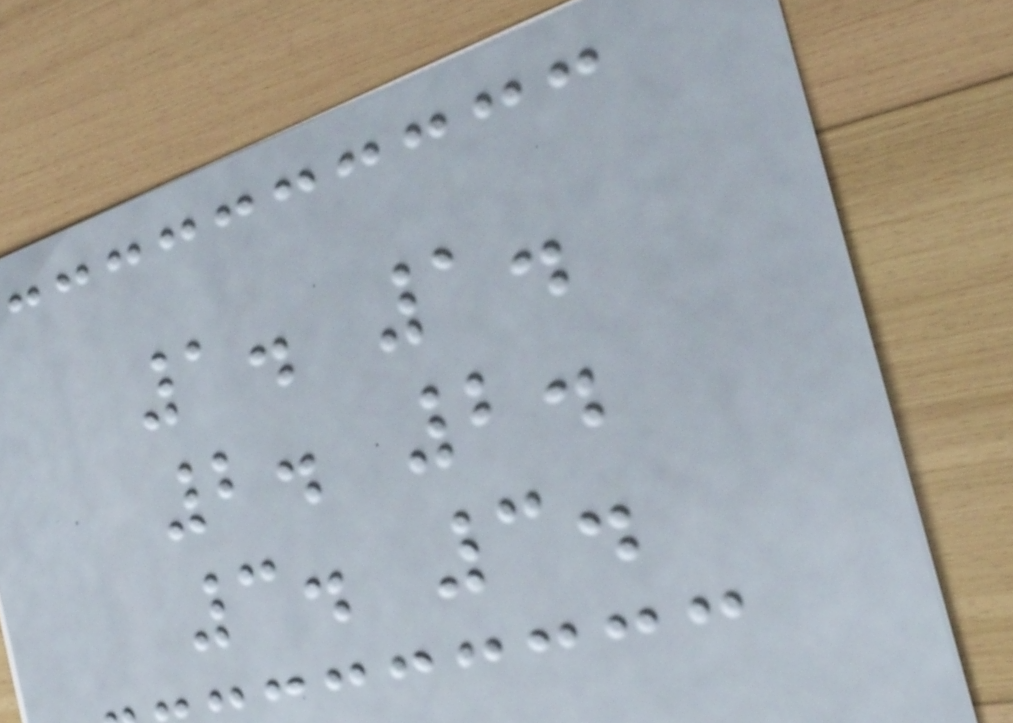1. 1.
2. 2.
3. 3.
